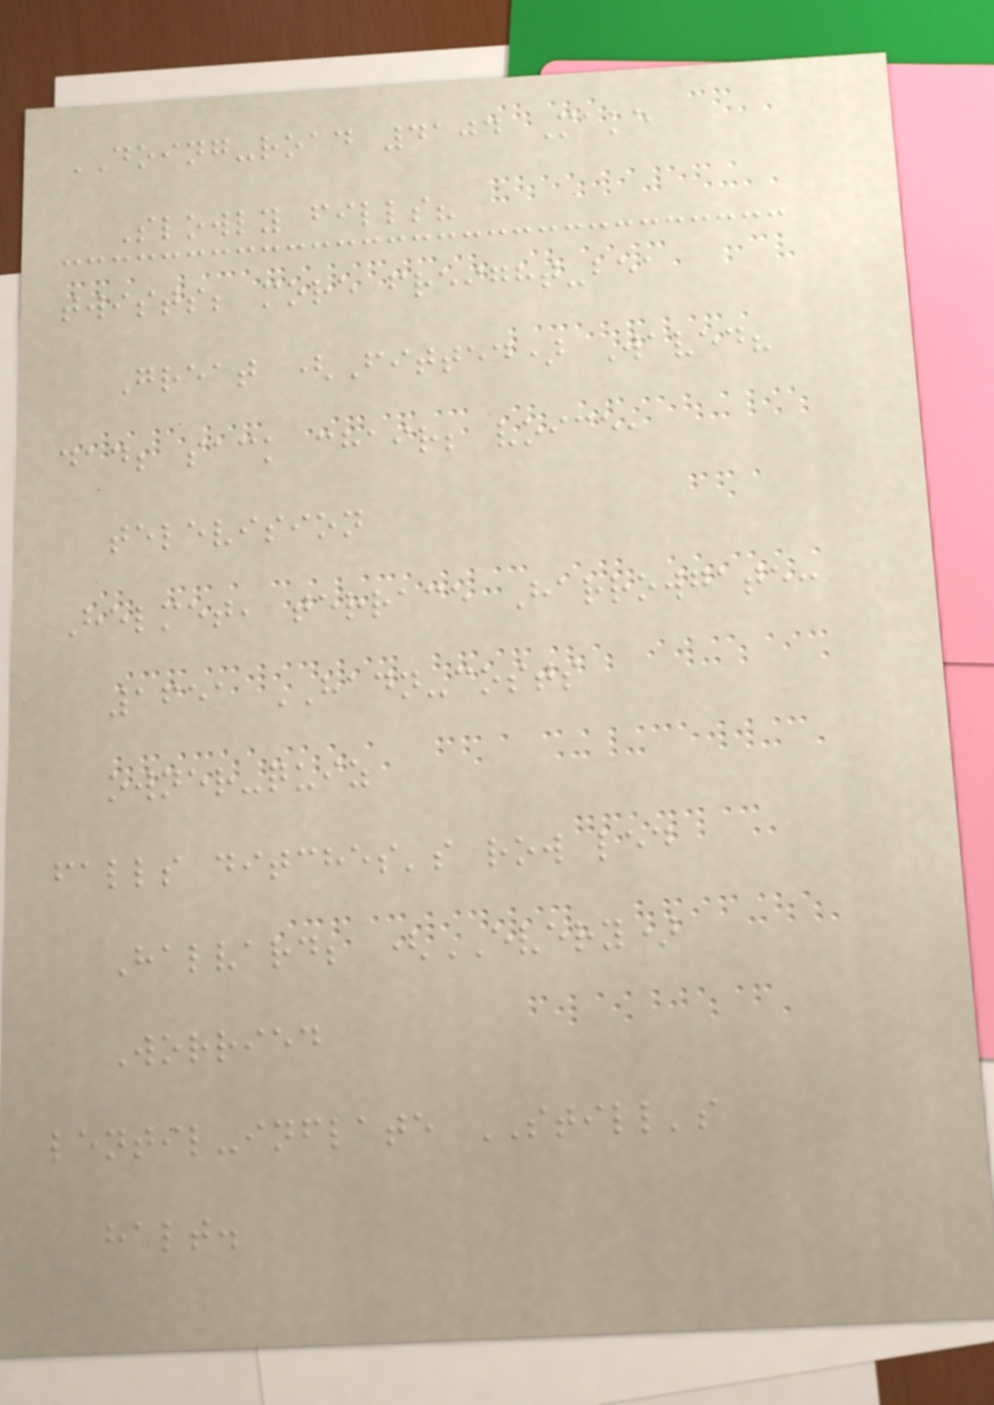DOING-road 4104 Make
Slowly fills?
twists; more freight-bea
Great (Fitted) Waved?
dad; sack chair; voice,
television
Helmet, terrace Harrowgate:
1651 HADN-costs
owner-quiz
falls ditches's row led
Halvard; (EVERY)
Worried
lentil-inflate STILL's
halt.
